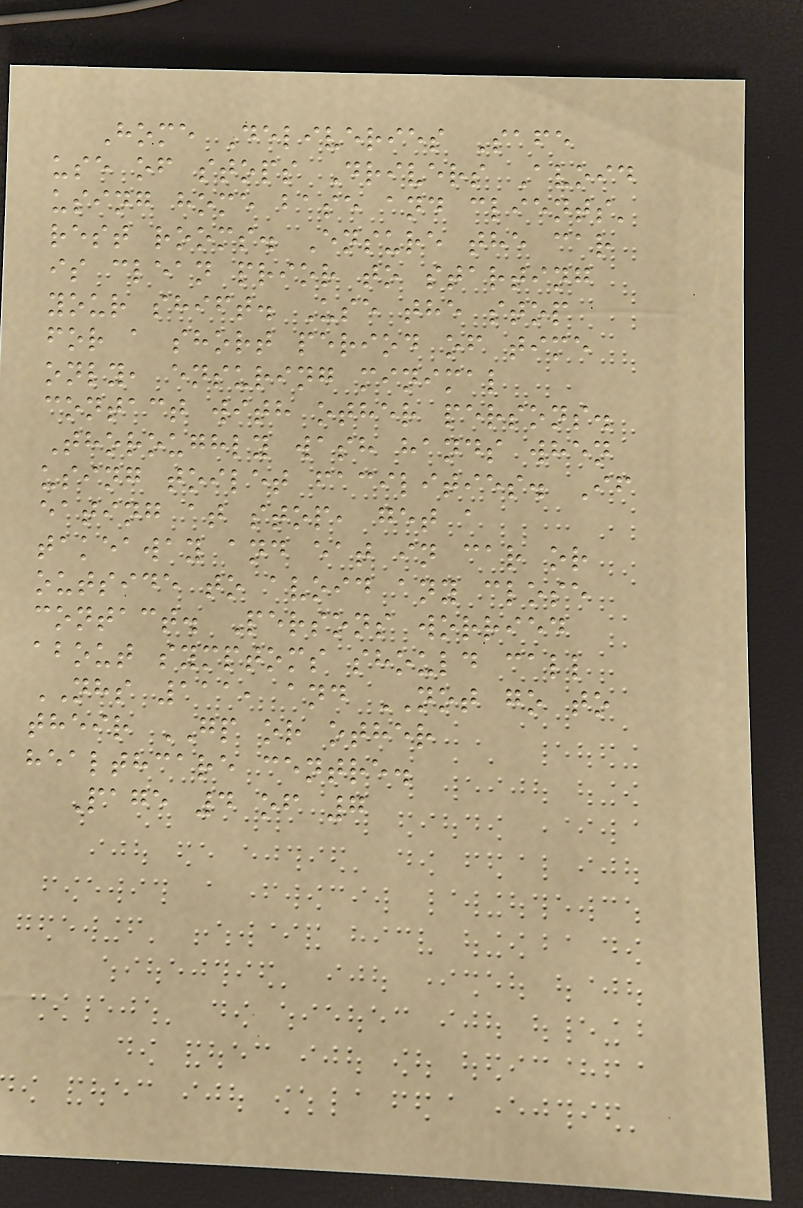Home Deliveries Safe
use of stops Drivers Avoid
using home base and clients'
rest rooms. Ensure the car
is clean prior to starting
your shift. Use the stop
for a short period of time
only, ensuring minimal
contact with other persons.
Thoroughly wash hands when
using toilet facilities. If
eating at stop, get a
takeaway and eat in car or
outside to avoid any close
contact. Persons worried
about symptoms should call
NHS 111, and NOT go to
their GP or other
healthcare centre.
Page 4 of 7
